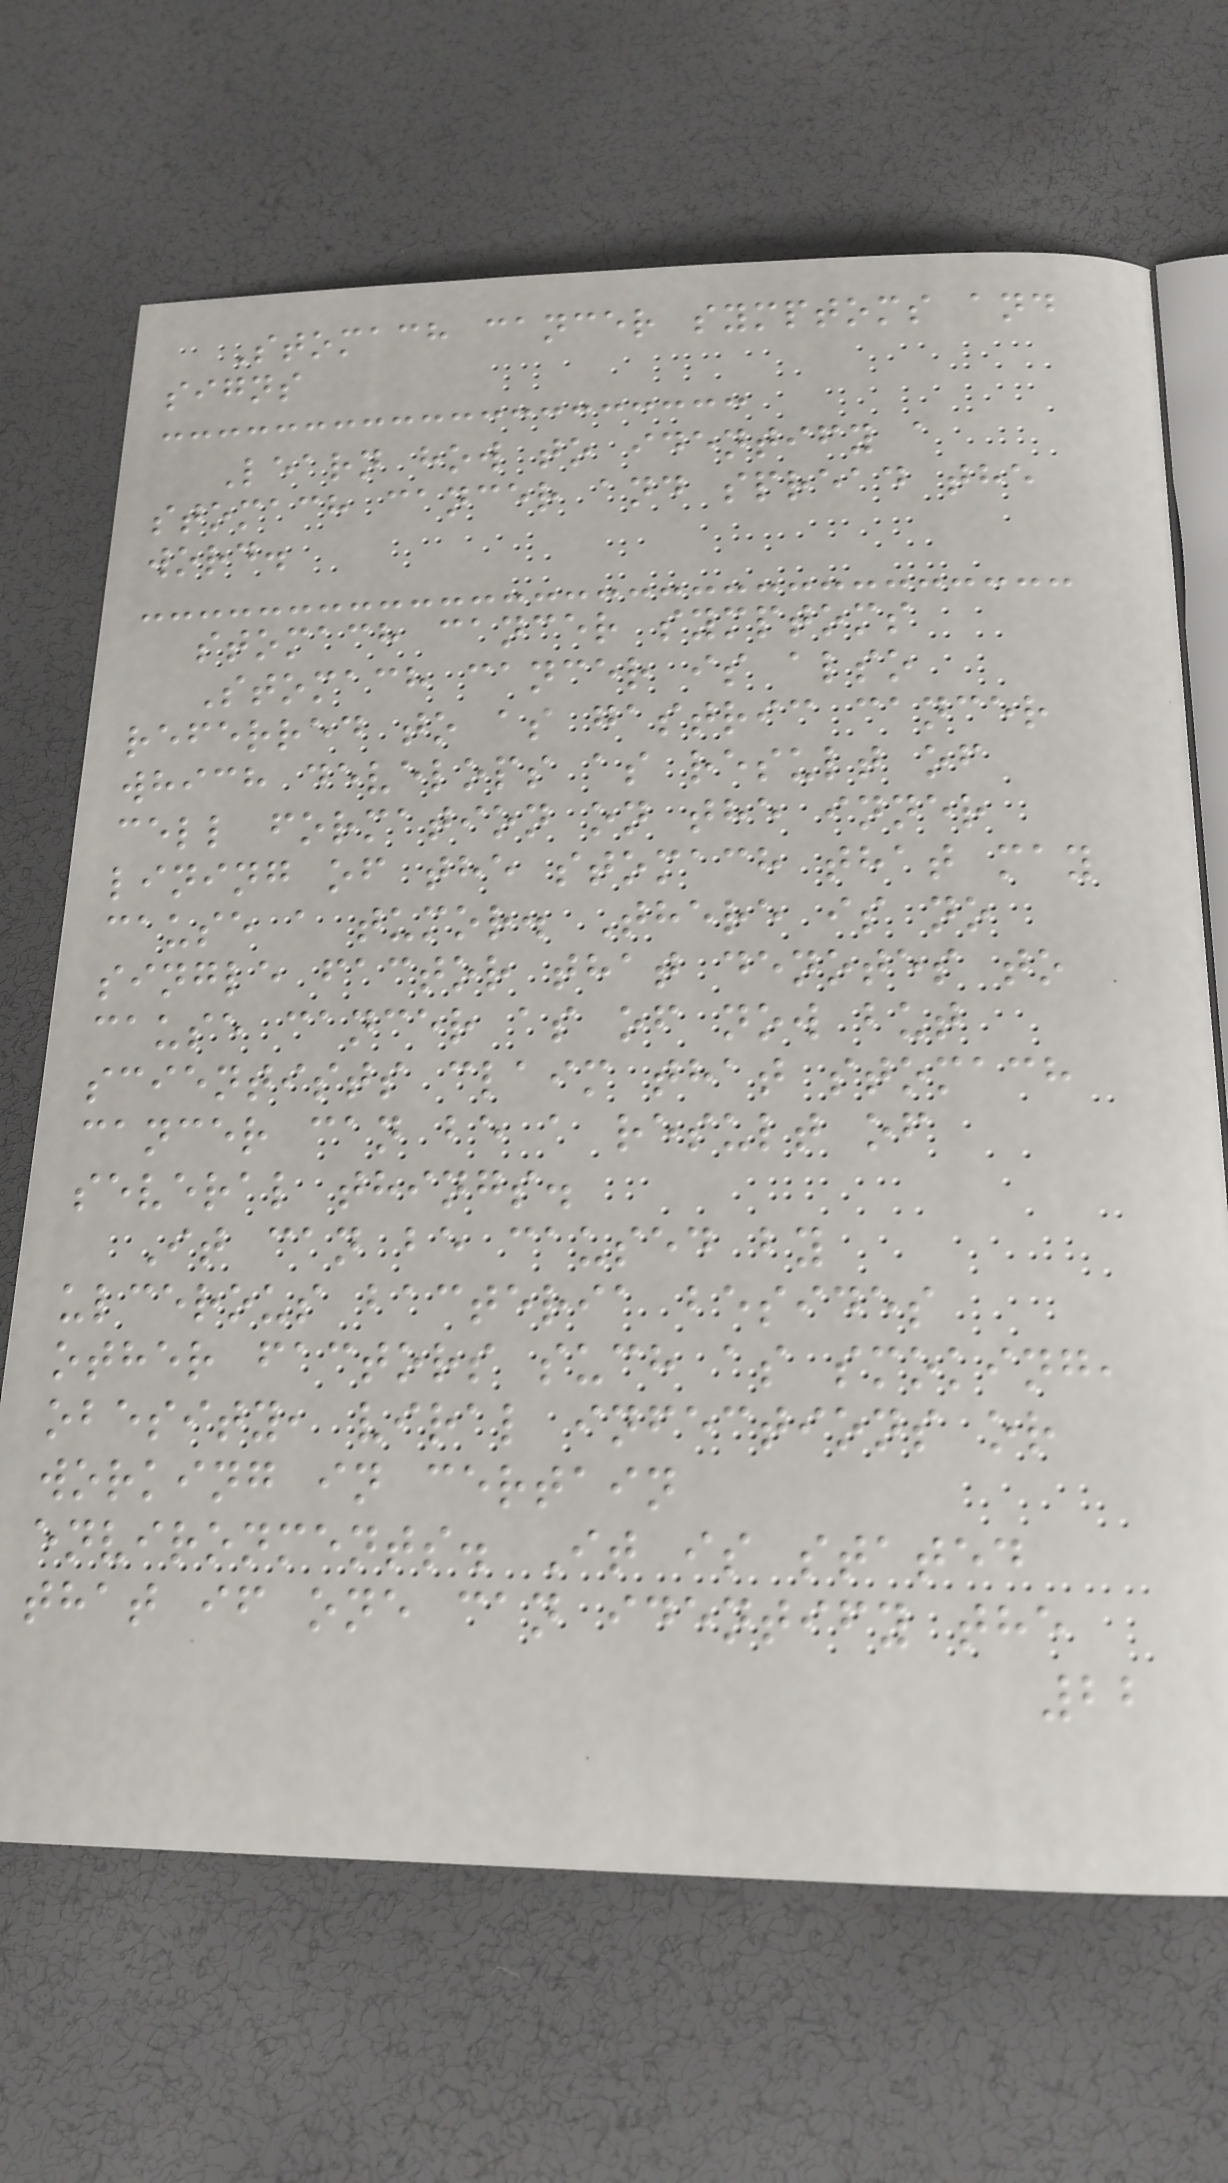Stomach cancer symptoms and
signs
Learn how to identify a
stomach cancer and spread the
word.
stomach cancer symptoms
Stomach cancer is also
referred to as gastric cancer
which develops as result of
cell formation on the inner
lining of the stomach that may
cause a tumor. There is no
single factor that denotes to
cause cancer as of now but
scientists claim that stomach
cancer can be a result of
several things.
It can be caused by
ulcerous bacteria besides
other factors such as smoking,
obesity, viral infections or
working in certain
environments. It is stated
that if one can identify the
22
